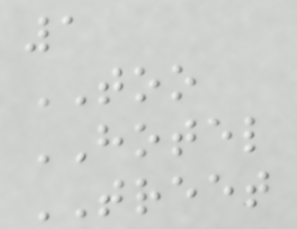1
TOO
HOTEL
TREET
